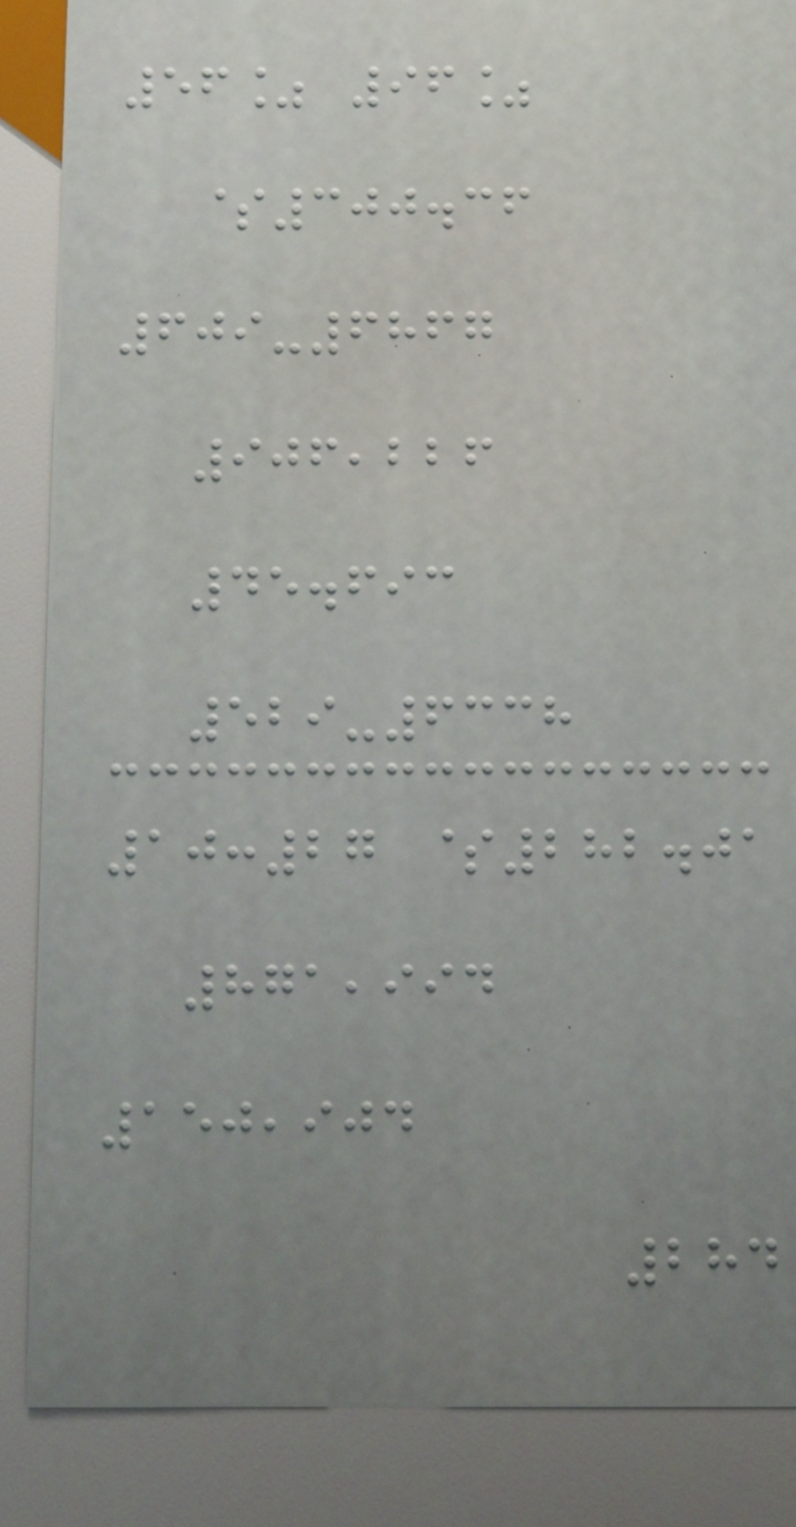56% 96%
$300.36
609-6867
906,226
45.693
529-6338
10:27 $282.01
871,994
150,904
284
